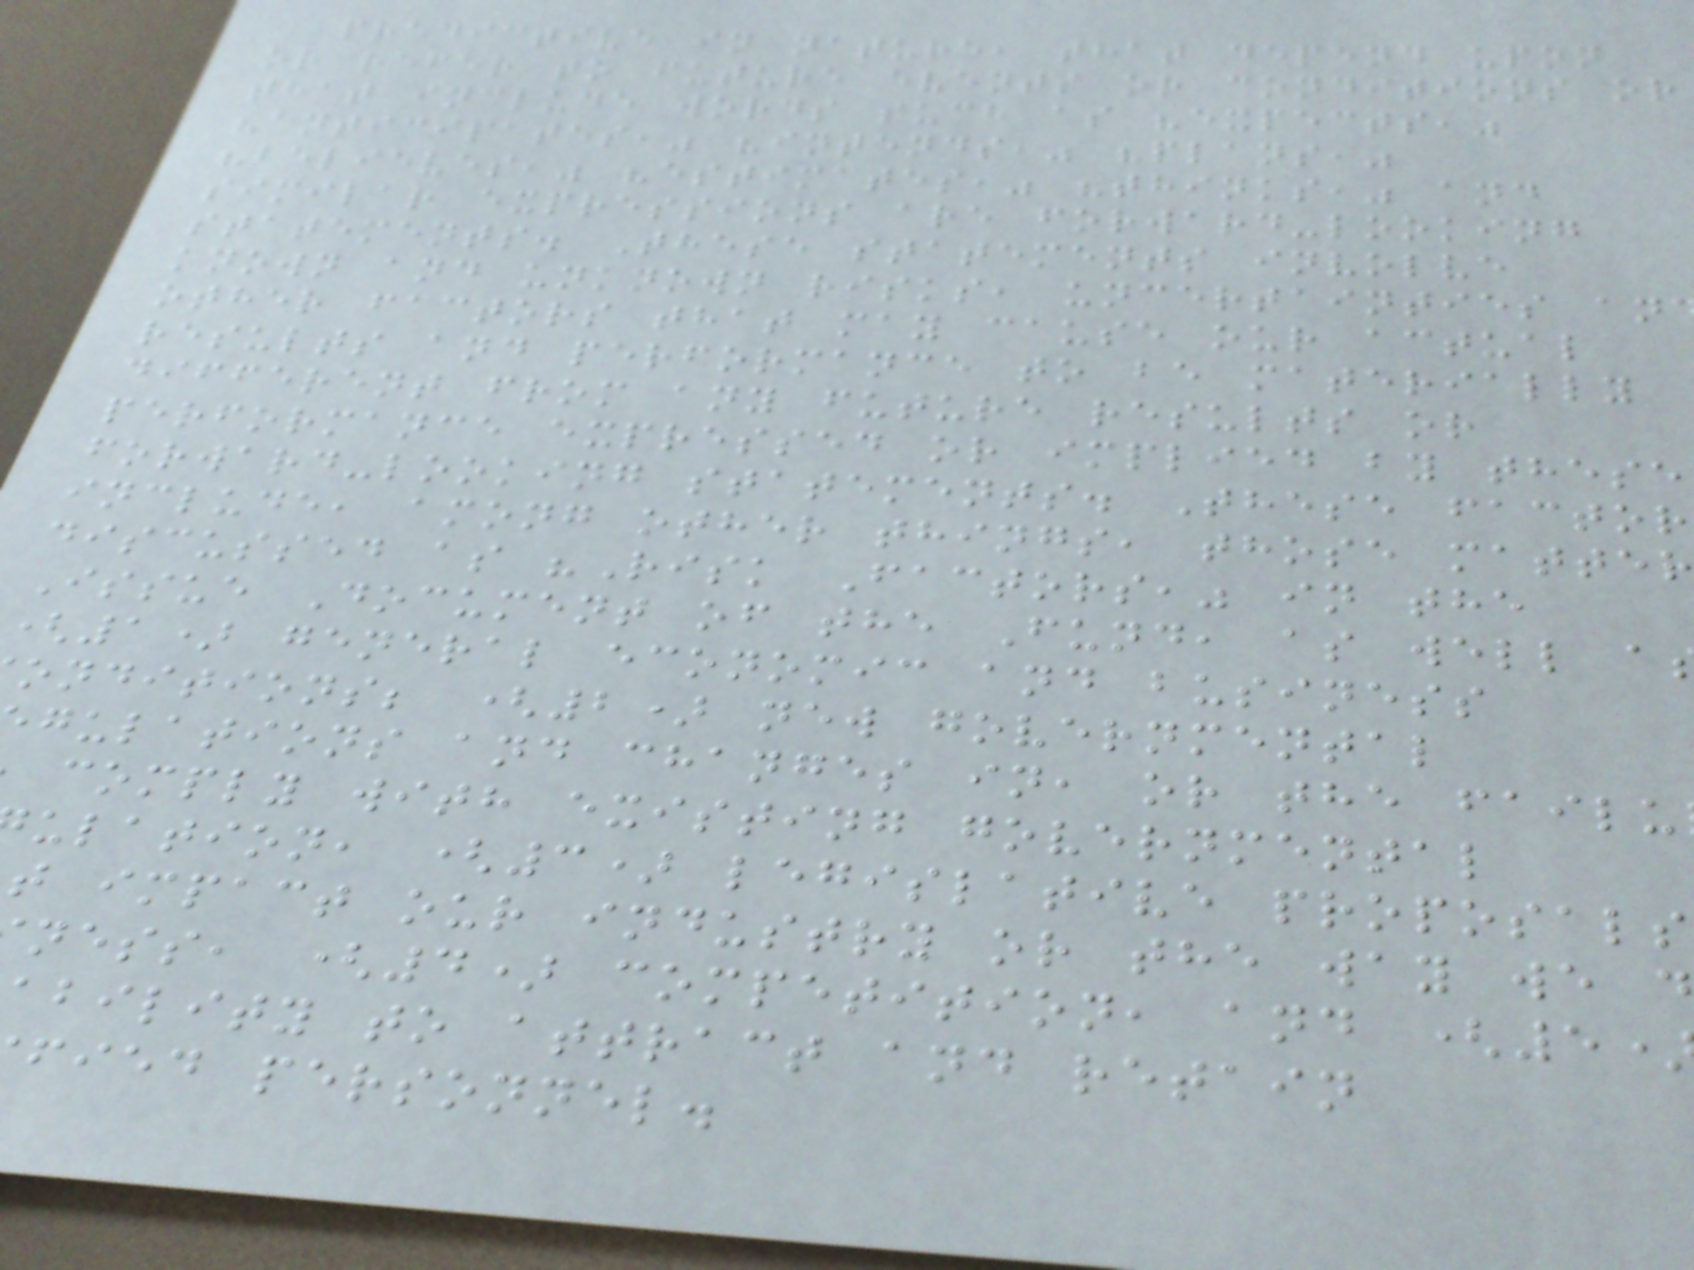predictive in nature, that depend upon
or refer to future events or conditions or
that include words such as "expects,"
"anticipates," "intends," "plans,"
"believes," "estimates," "thinks," and
similar expressions are forward-looking
statements. These statements involve
known and unknown risks, uncertainties an
other factors that may cause our actual
results and performance to be materially
different from any future results or
performance expressed or implied by these
forward-looking statements. These factor
include, among other things, those matter
discussed as "Risk Factors," in the
Issue Document of the Fund, as well a
1) general economic and business
onditions; (2) new governmental
gulations and changes in, or the failu
comply with existing governmental
ulation, (3) legislative proposals
t impact our industry or the way we d
ness, (4) competition, and (5
ability to attract and retain
fied personnel.
